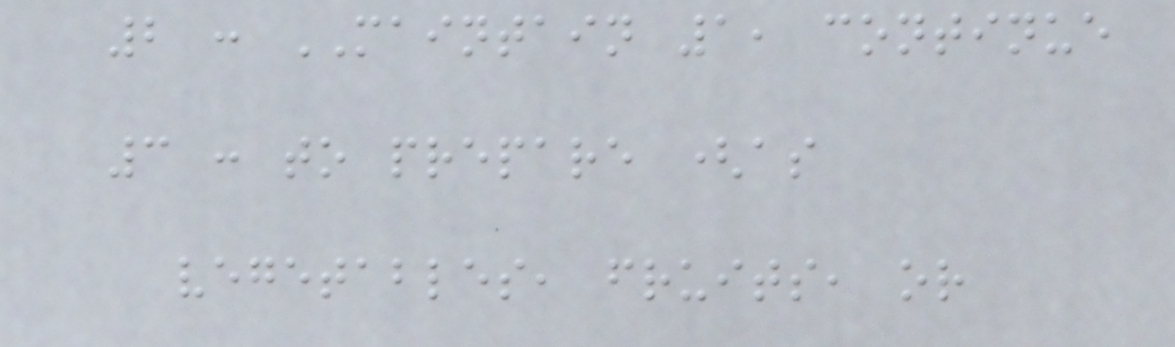2 : MAINTAIN 1, continue
3 : to prepare (as
vegetables, fruits, or
